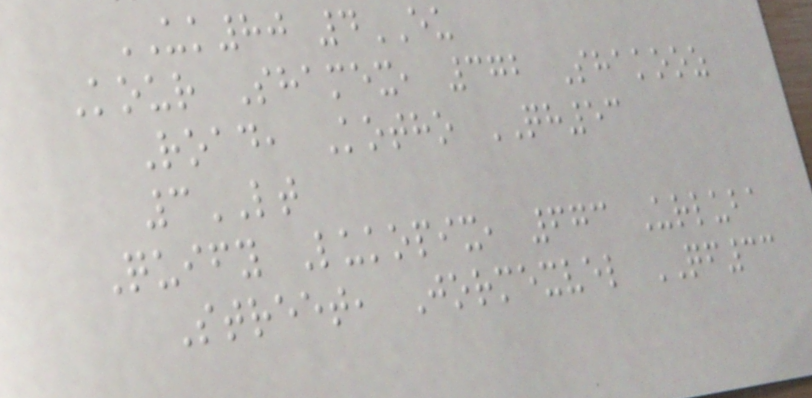UK80 4EU
Kour Shamex, 372 Shakooz
Road, Kotho QH53
3LT
Quify Lukopix, 673 Urluba
Street, Jormexvel QF33
